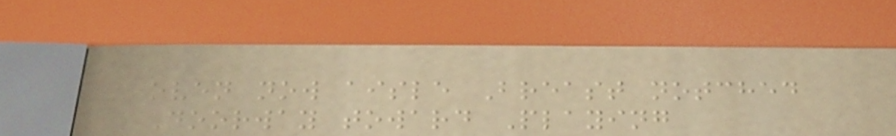oven now aisle Breast notched
Doorway toward Playing
